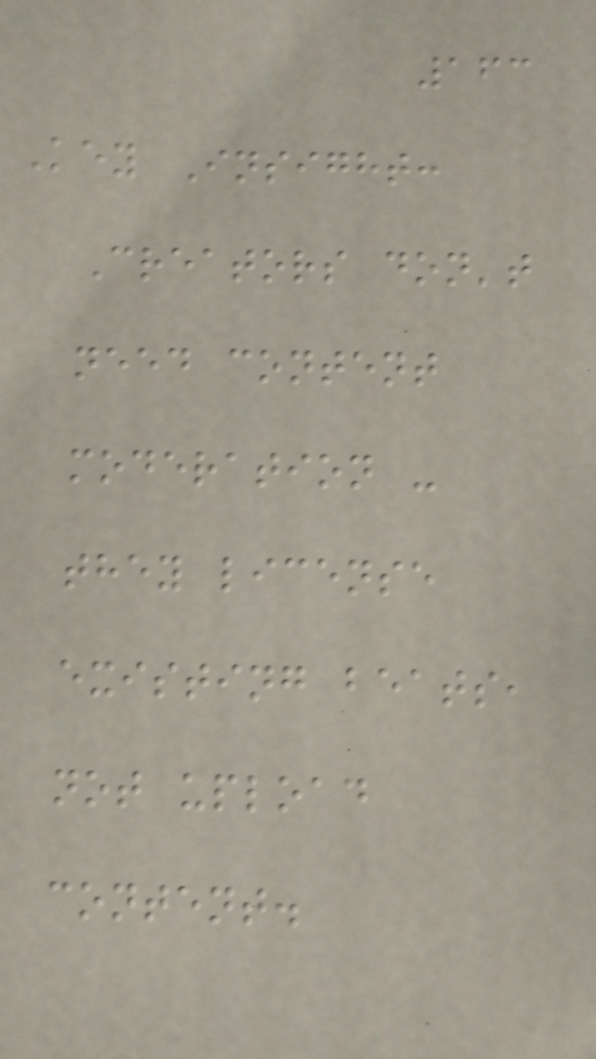163
Key Insight:
Creators don't
need content
moderation -
they license
existing beats,
not upload
content.
